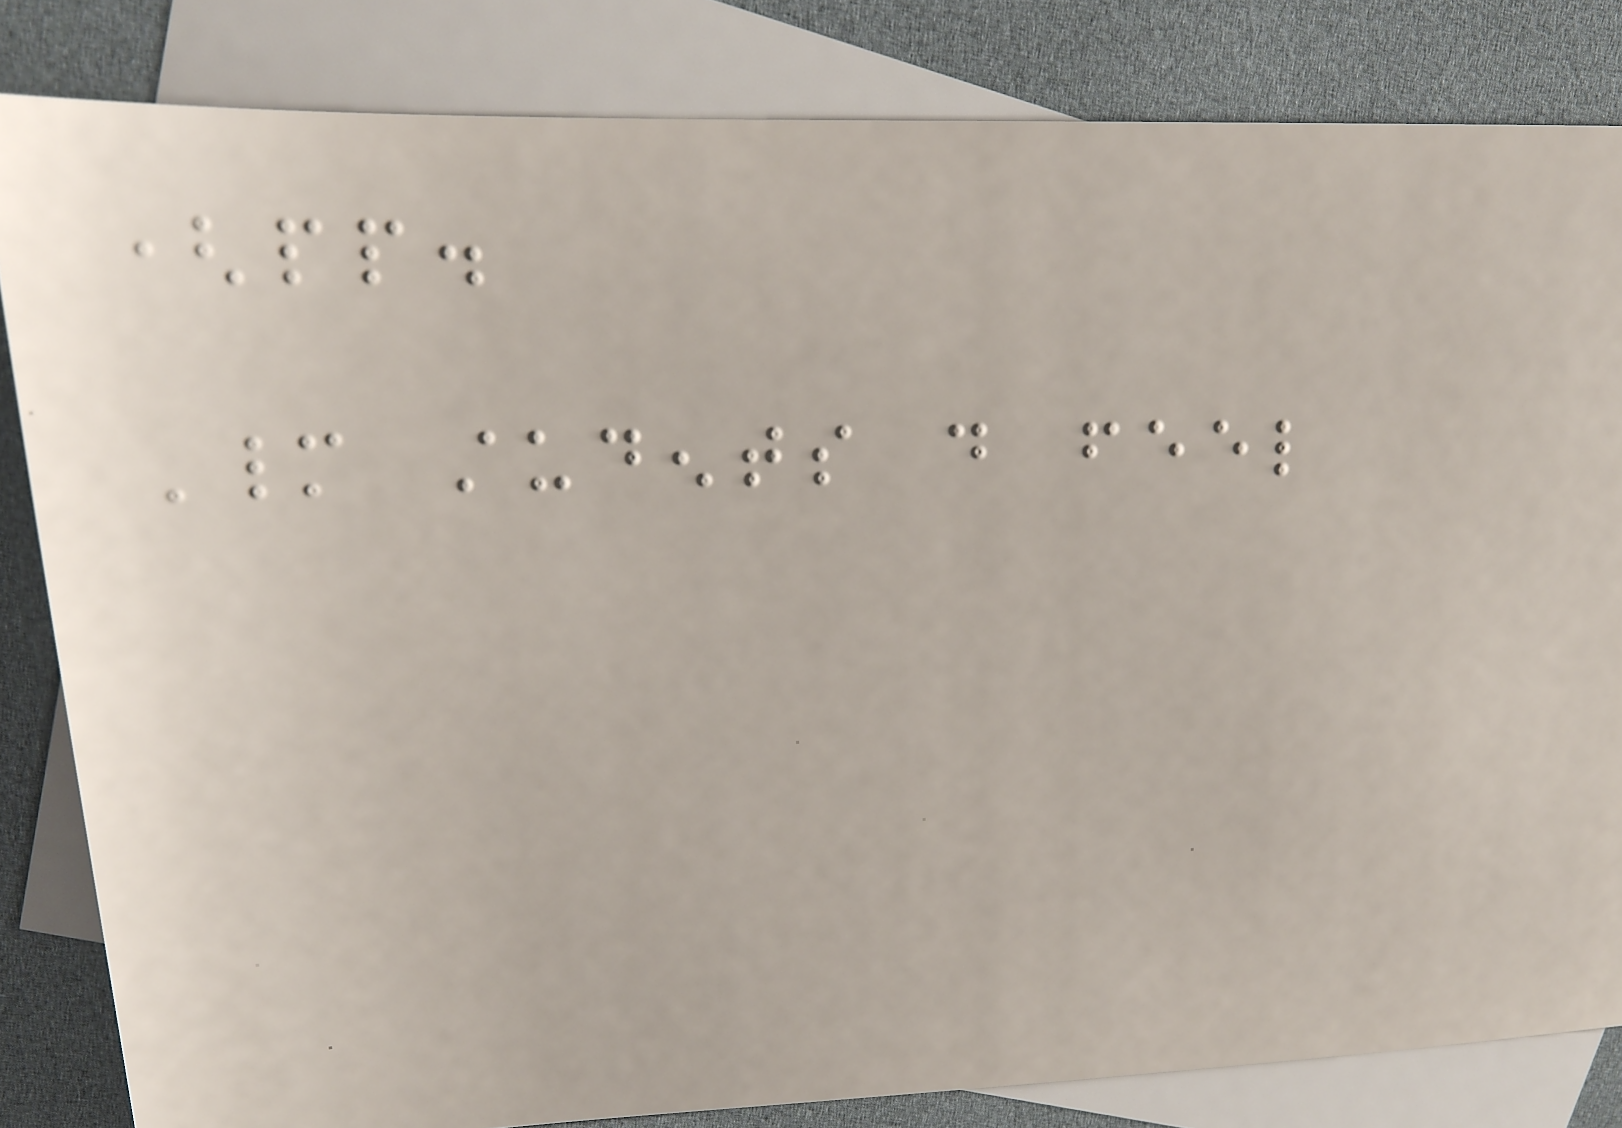(pp.
Many students do feel
